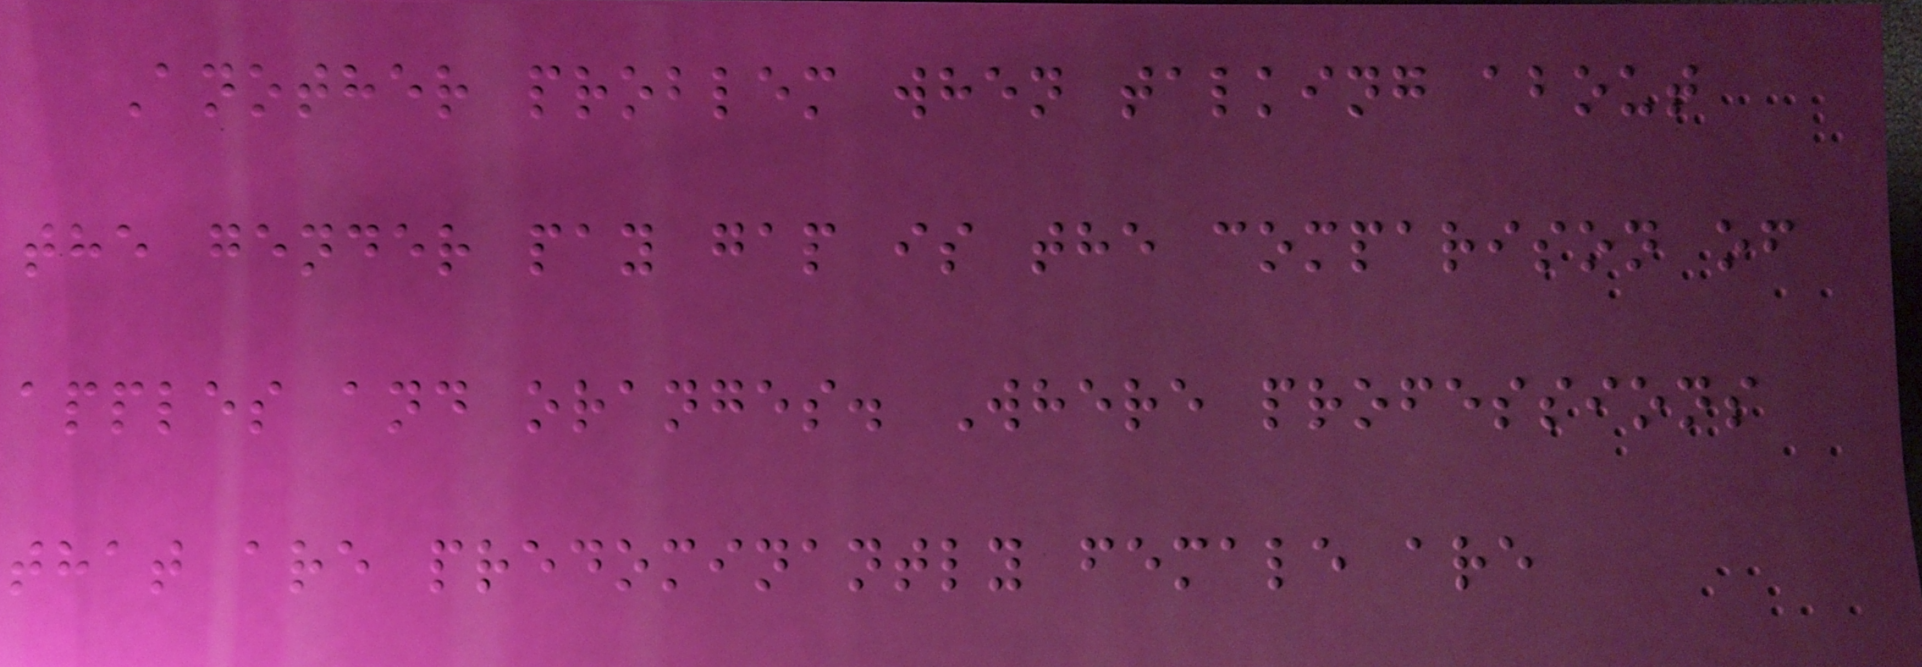Another problem when talking about
the gender pay gap is the comparison of
apples and oranges. Where professions
that are predominantly female are
